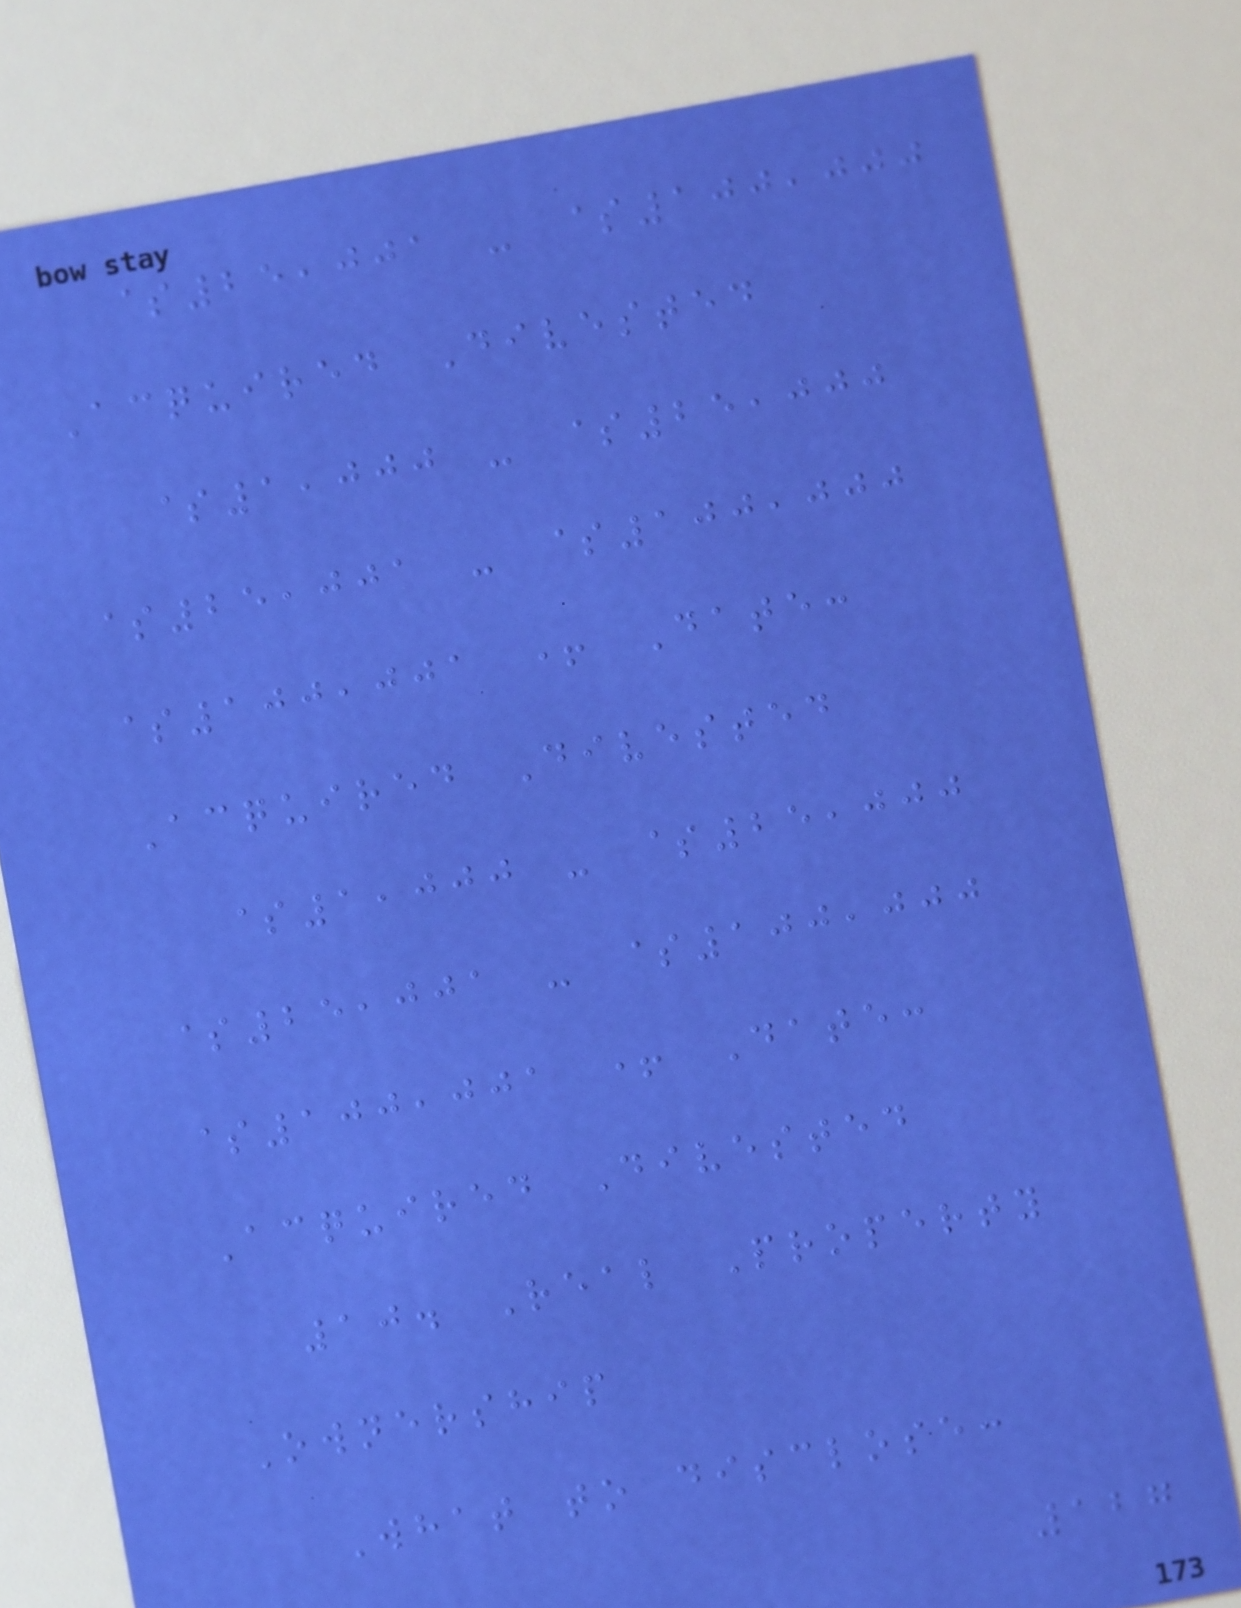$25,001 - $100,000
Acquired Divested
$1,000 - $25,000
$25,001 - $100,000
$100,001 + Date:
Acquired Divested
$1,000 - $25,000
$25,001 - $100,000
$100,001 + Date:
Acquired Divested
10. Real Property
Ownership
What to disclose:
127
